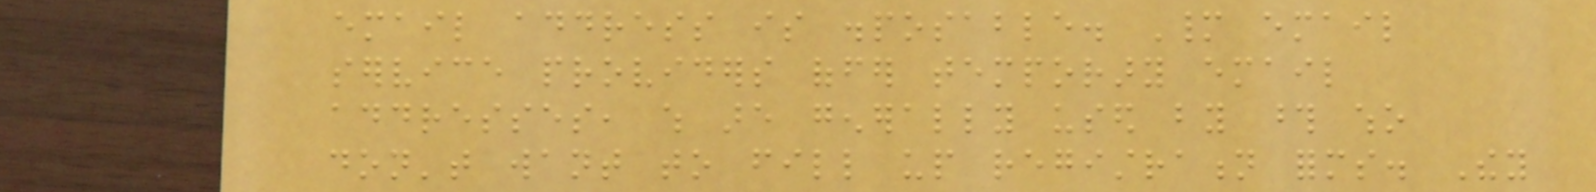email address is disposable. Many email
service providers offer temporary email
addresses, which are generally used by those who
don't want to fill up registration forms. They
